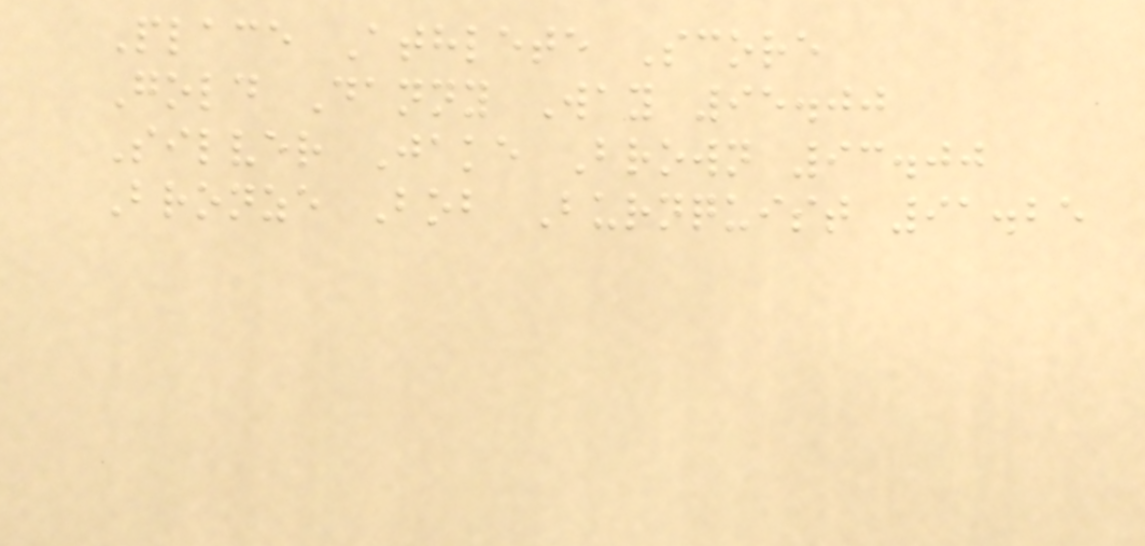Place Athlete Score
Gold Danny Way 95.00
Silver Jake Brown 93.00
Bronze Bob Burnquist 91.25
